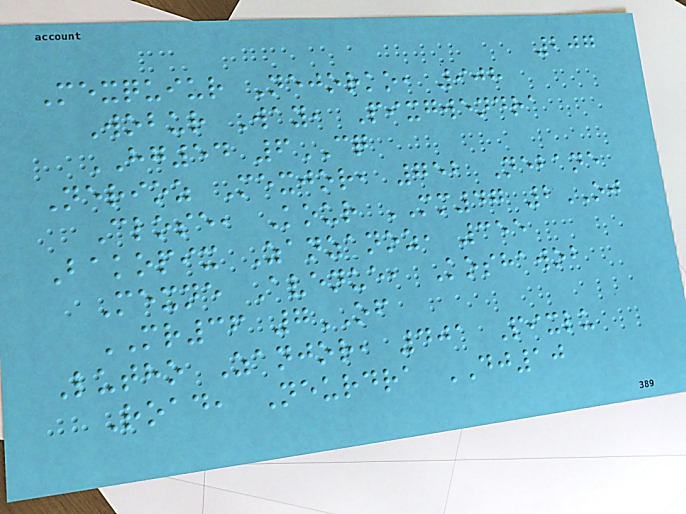207
Mexquiur Nejorko, 908
Wobur Way, Pixgwendra
HG54 6CQ
Nerioz Mexjor, 752 Nebane
Close, Kour MM47 2OJ
Bakopix Zanzanoz, 355
Mexne Avenue, Koshawob
MR36 7OF
Lutho Zanjor, 401 Pixlu
Road, Neurdra DJ10
